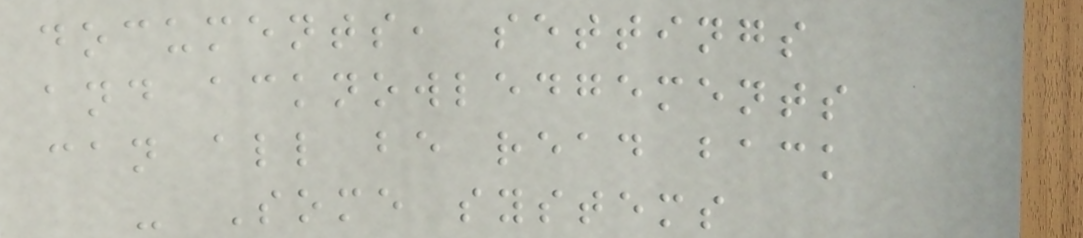documents, settings
and acknowledgements
can all be read back
- Some systems
